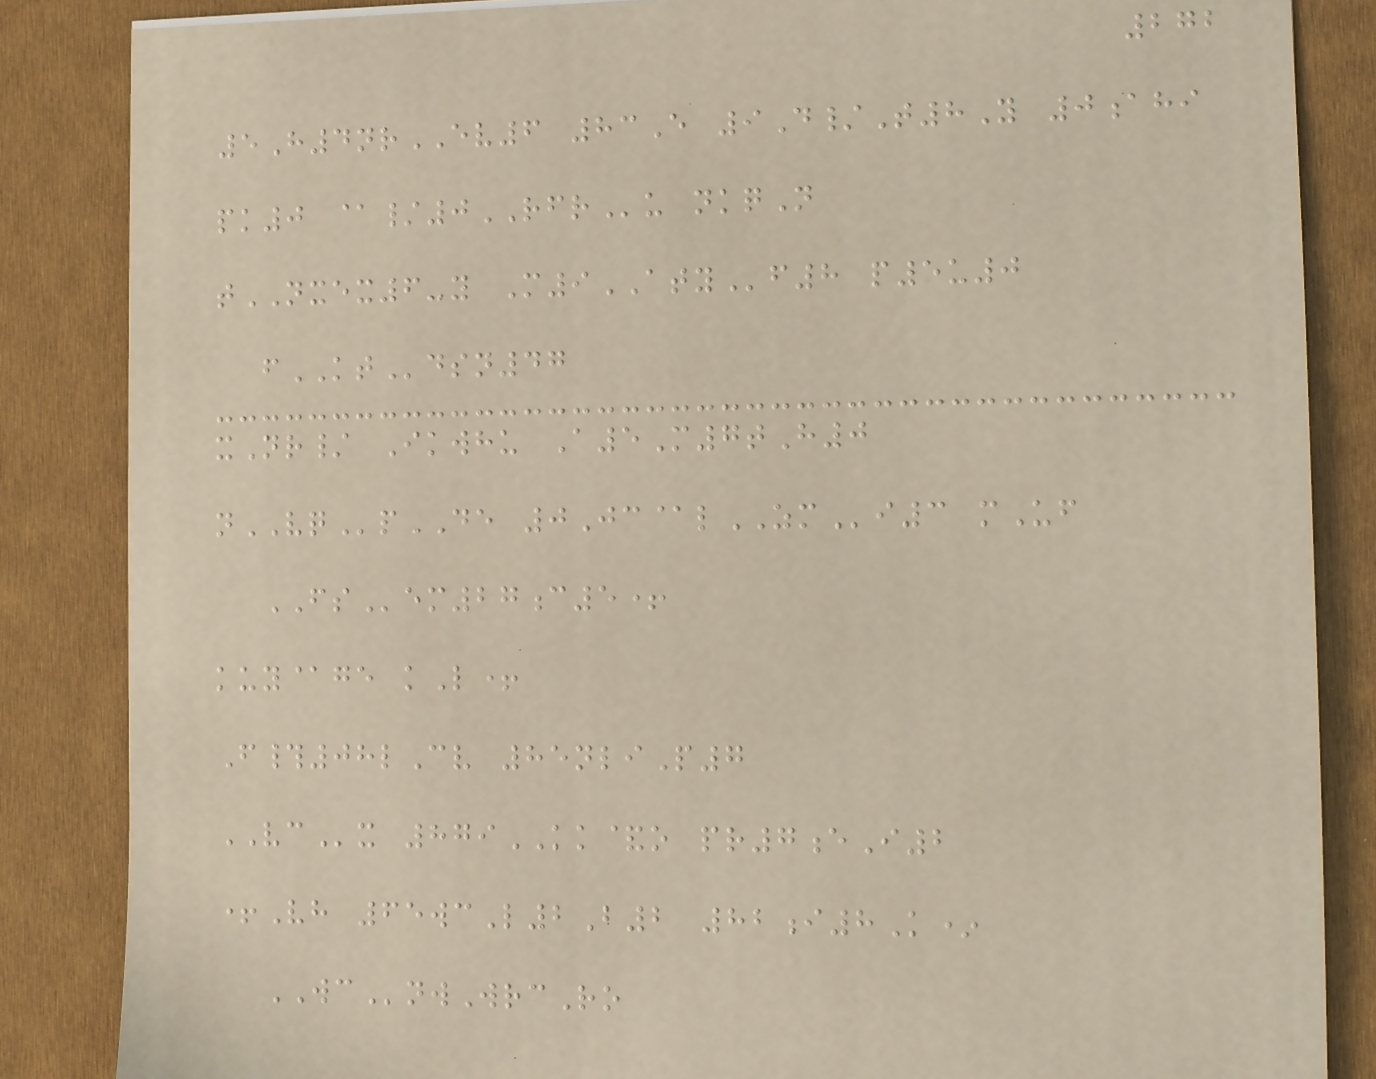272
5H4nrEV6 83E 9D/T8Y 0ahi
pk0 @/0RFRu nkqN
tNXEX6-y M9ATYf8 p5u0
fKTdsn47
xNr/ Ikwhu A5M7tH0
nVQpDE 0Jc@lZMi3 mUf
FSem27c5+
kuy@ge kL+
F#08lCv 85nliP7
VCx 879KK&o pr7eI2
+Vh 65wcL2B2 82i8K*
WCnwWrcRo
